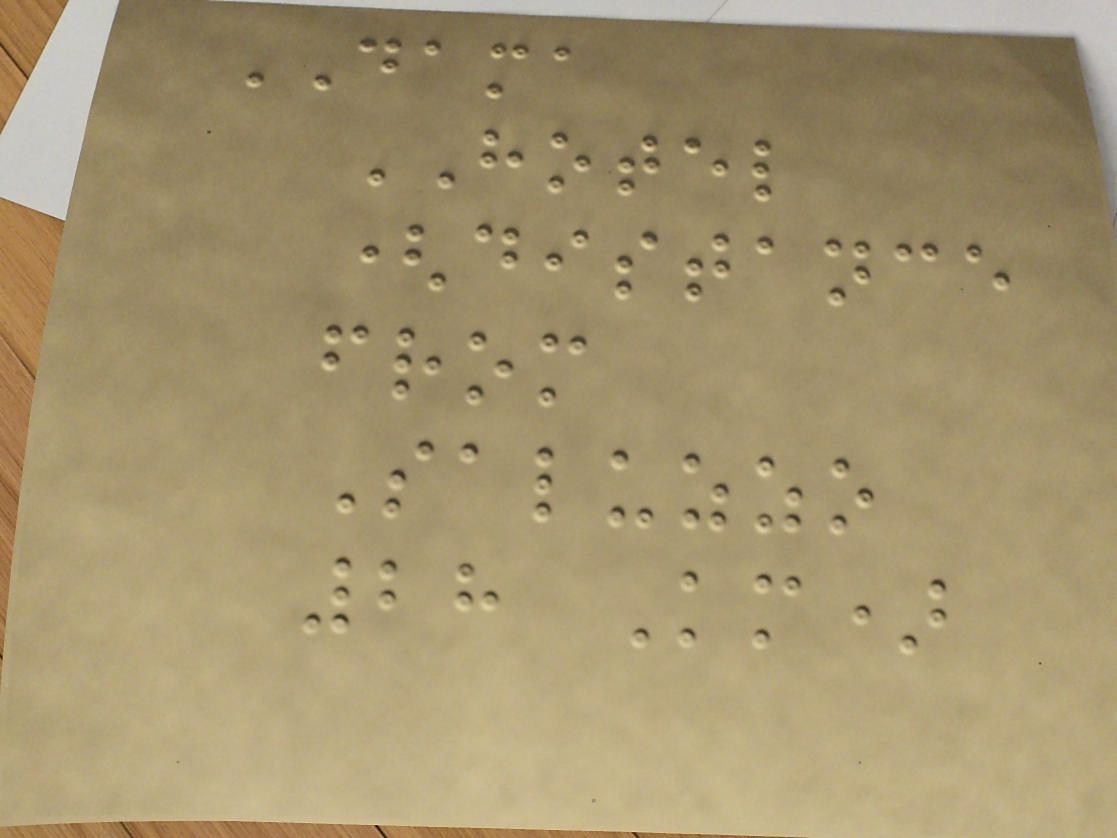DAMA
HOTEL
(distance
from
Saluzzo
28 Km)
